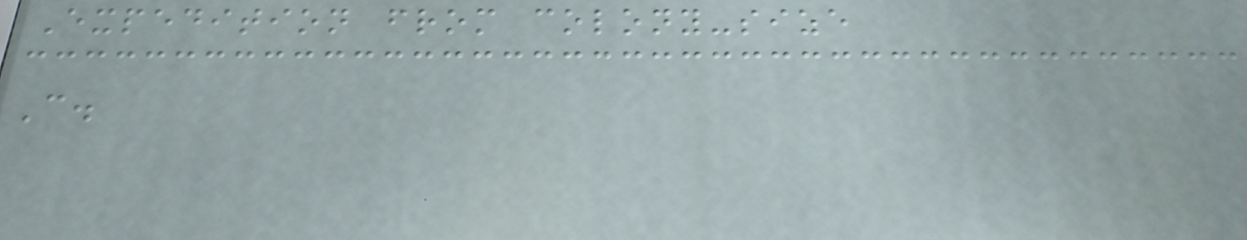Expedition from colony-size
C.
